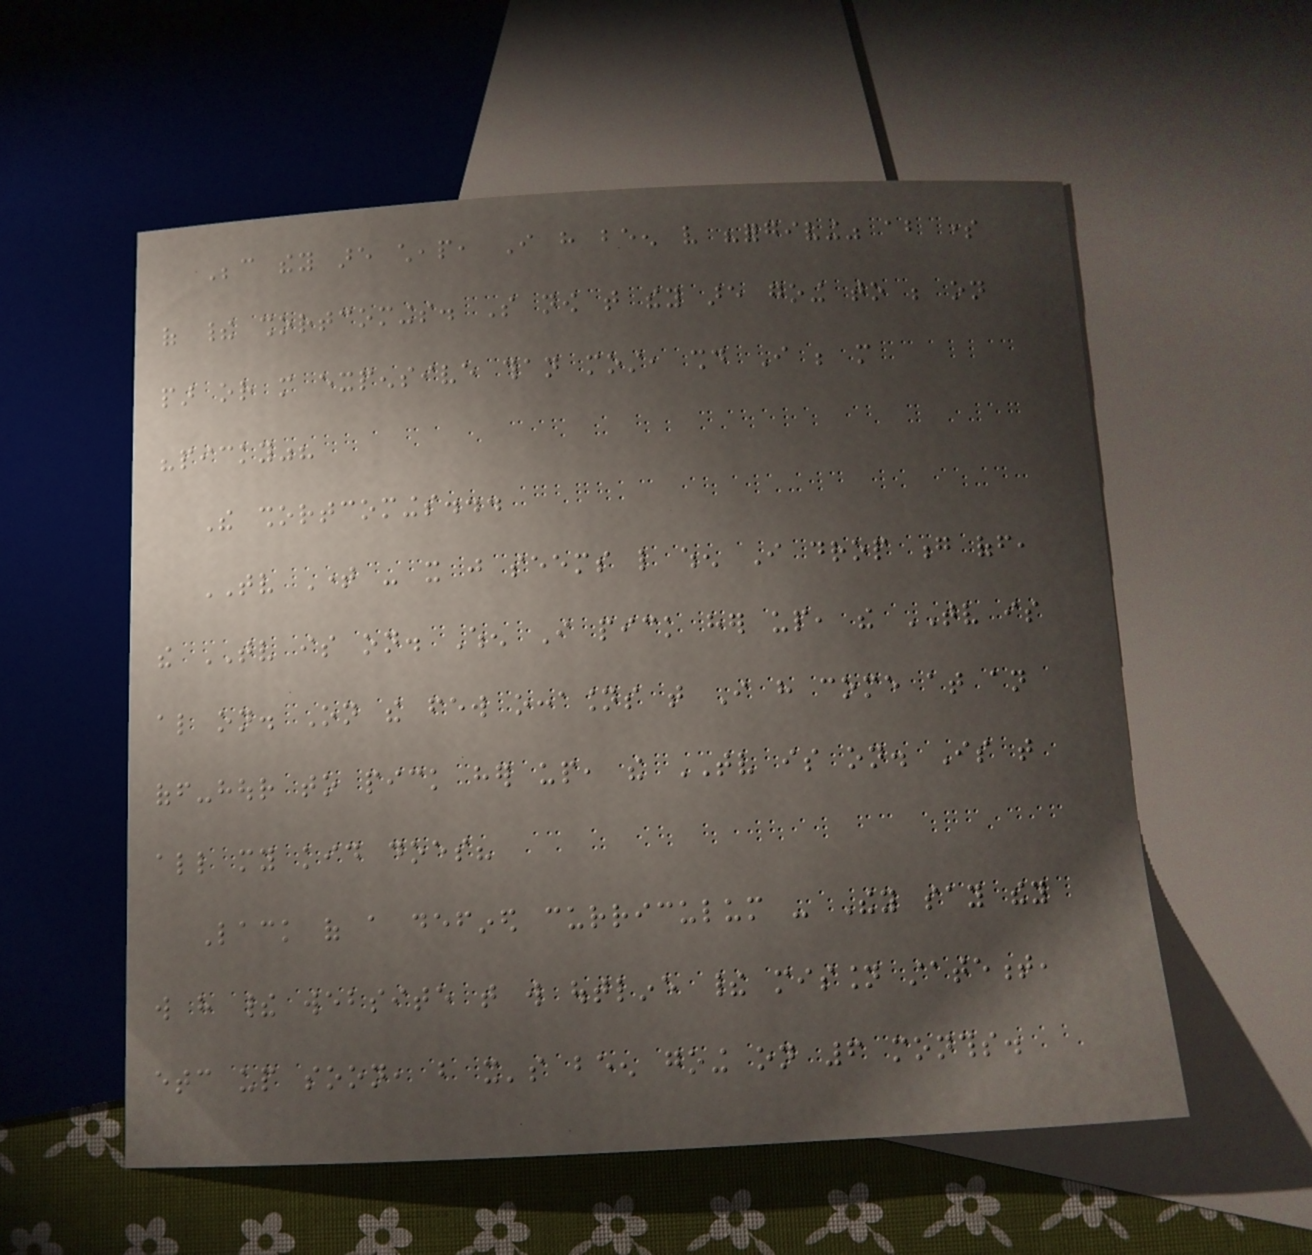Because they are cheap, I have been very "forgiving" about some
of their shortcomings. So now that they are going to be on
par or more expensive than most, should I be more
"picky"?
The shortcomings...
TV Time - it just seems like when I drop g off,
the TV is on. When I pick her up, the TV is
also on. On the few occasions that I have come at an
off-hour to pick her up, the TV is on. Is that
all my kid does?
Lack of a defined curriculum - They say they
will have their website that will outline their mission statement,
etc up soon, but it's been going on 6 months.
